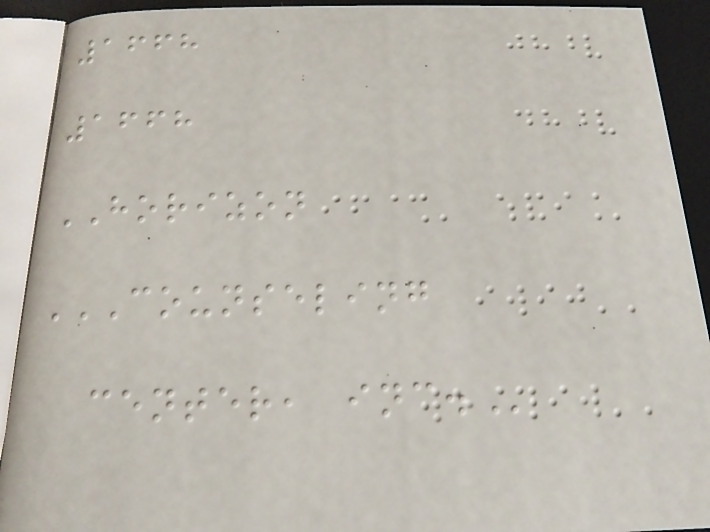1668
1668
HORIZON
COUNSELING
CENTER, INC.
